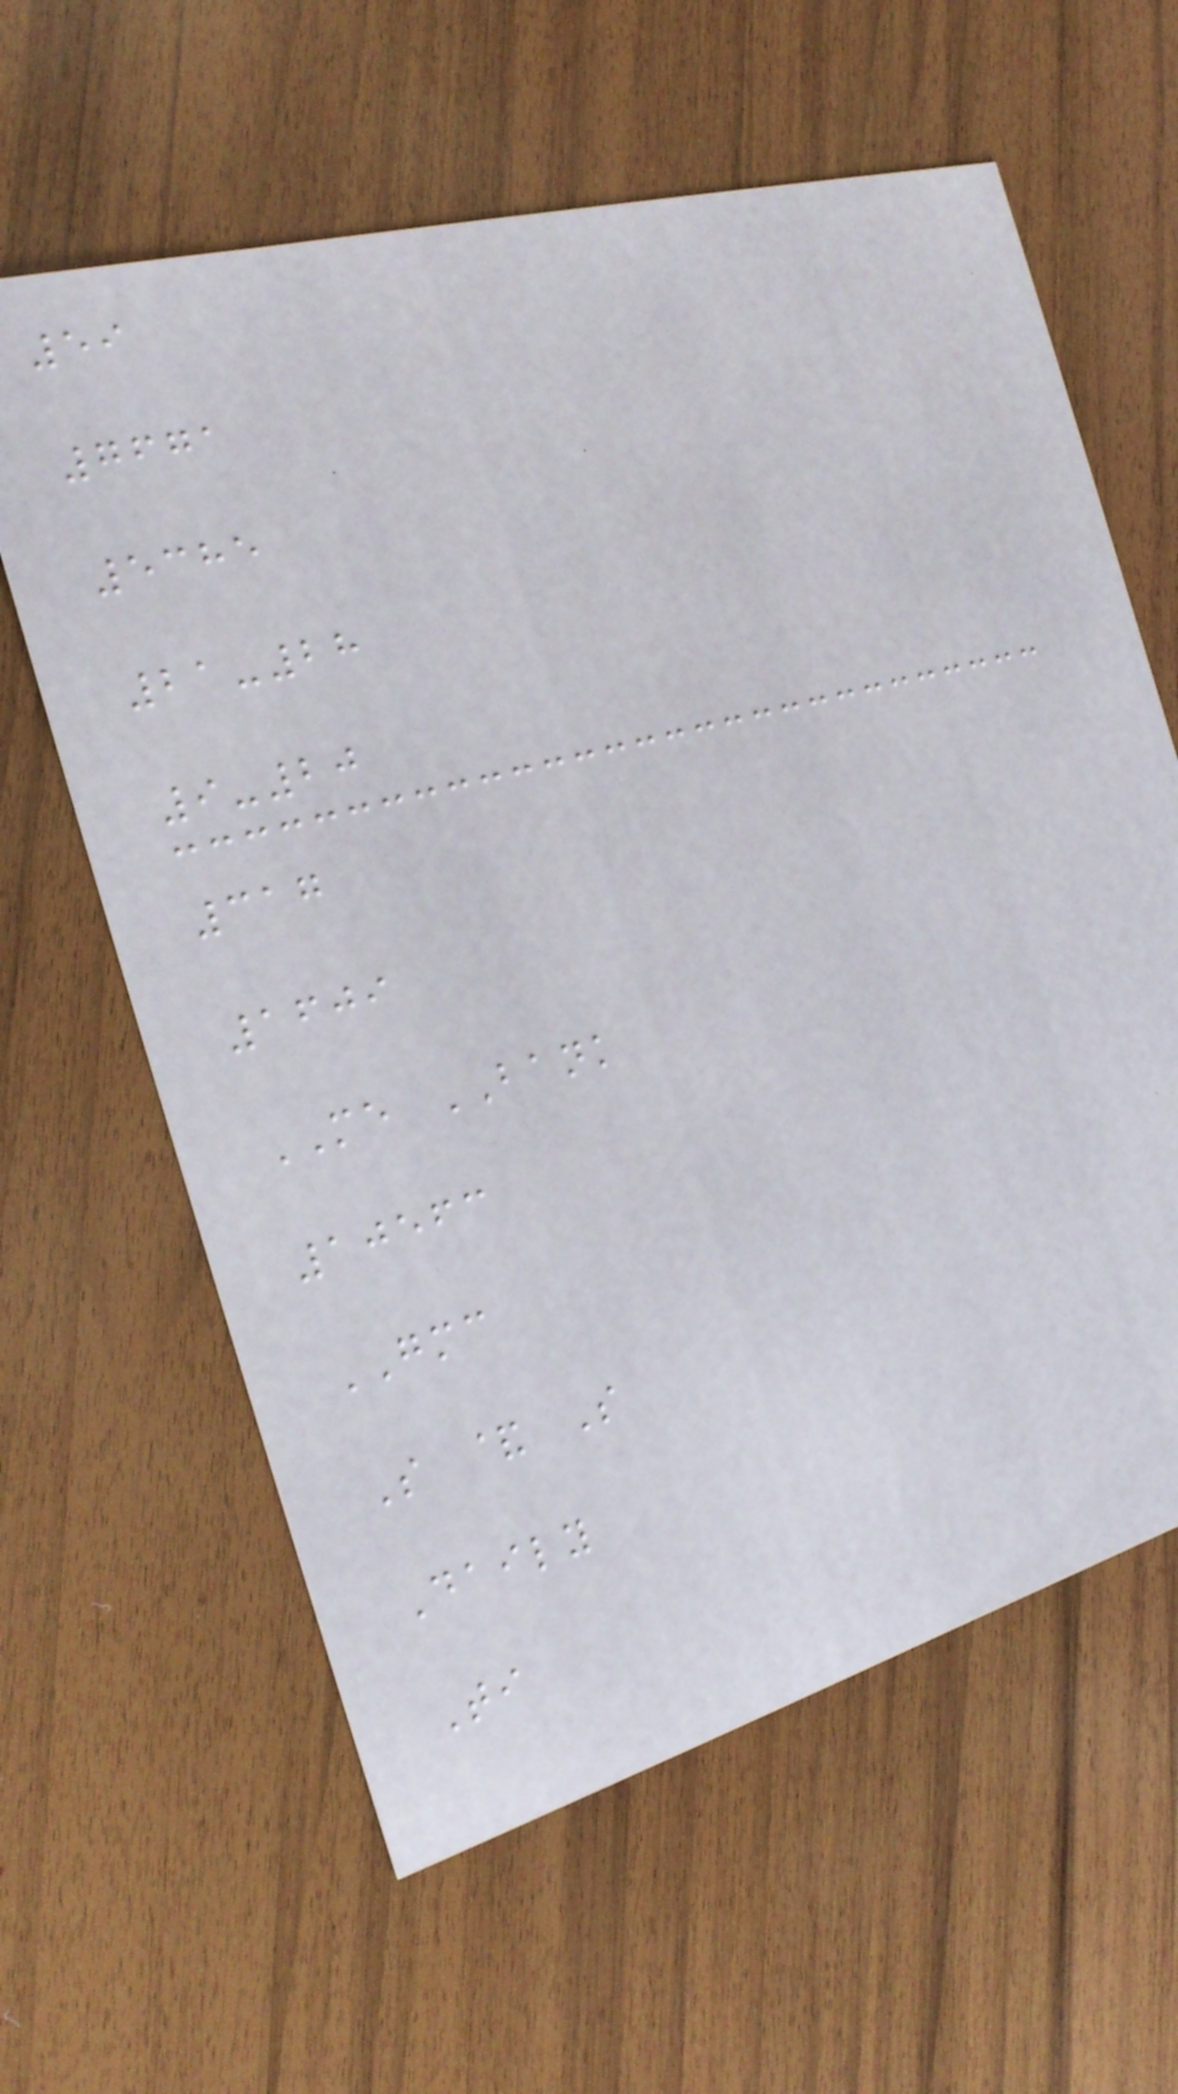59
7671
5385
21-28
9-20
317
1609
ME BANK
10563
GMC
S & S
Daily
Ti
